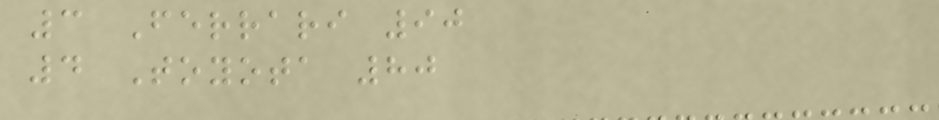3 Ferrari 90
4 Toyota 80
